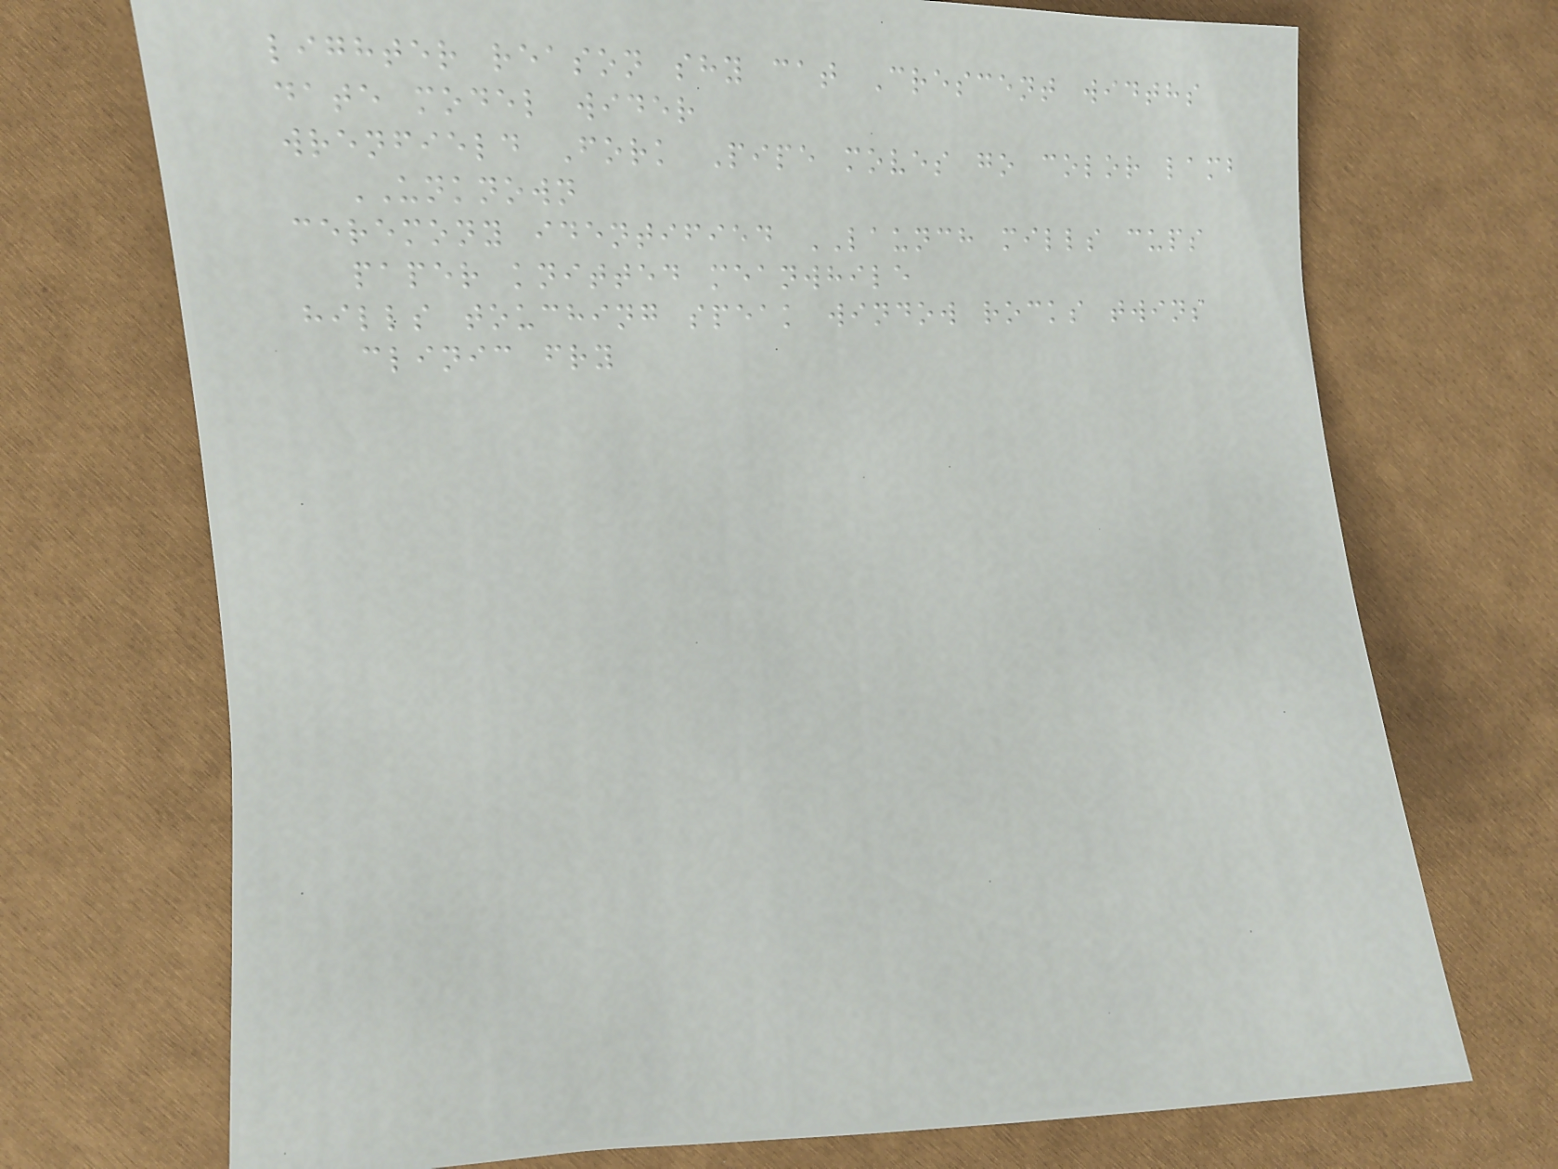lighter reason shy cat Crescent widths
date model wider
wrenfield Fork Pipe moves go color lamb
UNKNOWN
ceremony identified LAUNCH mills cups
paper knitted meanwhile
hills touching speak window rocks twins
clinic fry
